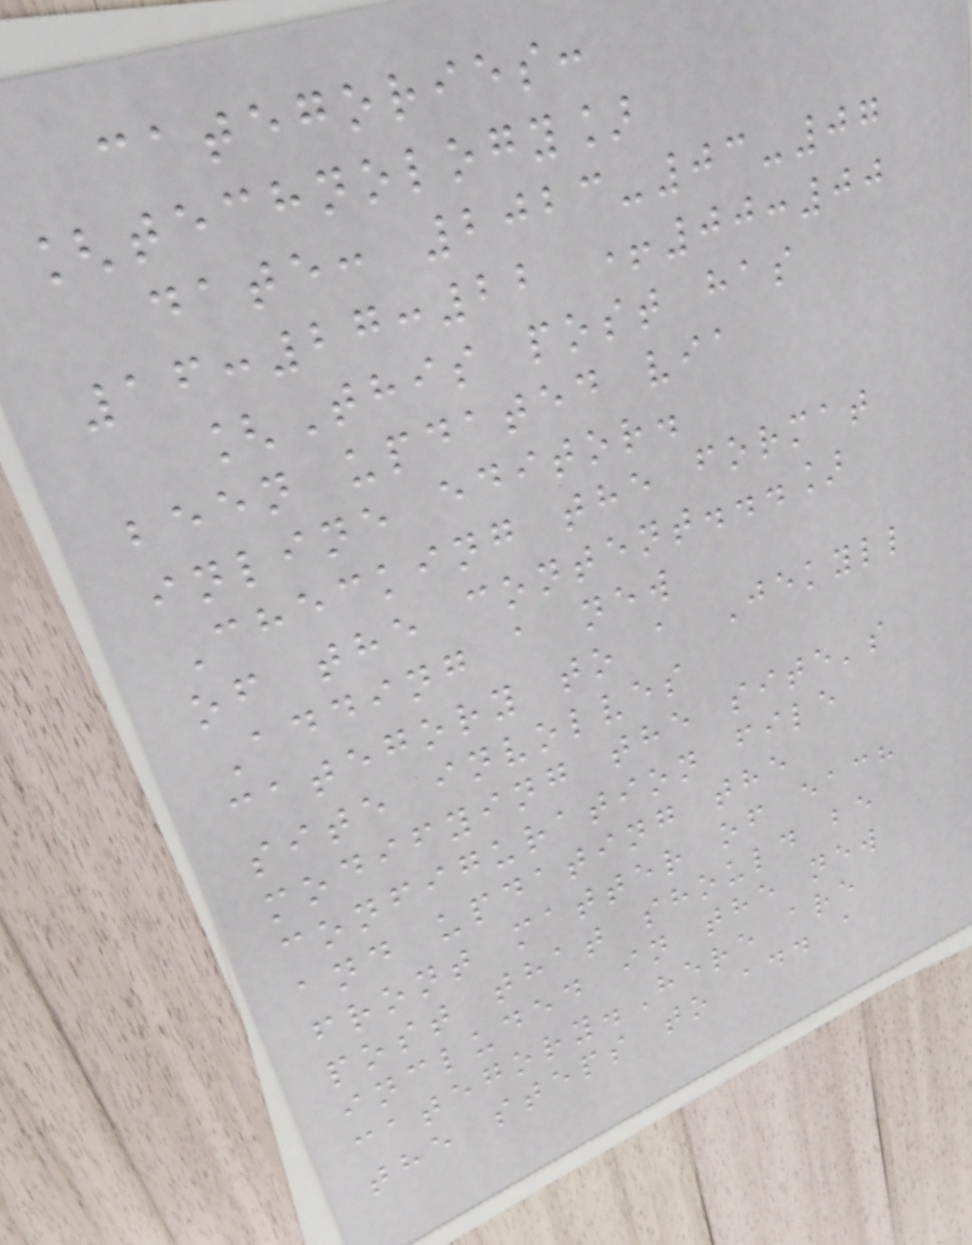categories:
[technology]
date: 2023-03-07
16:27:22 +00:00
[This post has
been updated via
inline editor.
Checking the format
of the content...]
Adding a new
category to a Jekyll
site involves
modifying the site's
configuration file
and updating the
front matter of each
post that should be
included in the new
category.Here are
the steps to add a
